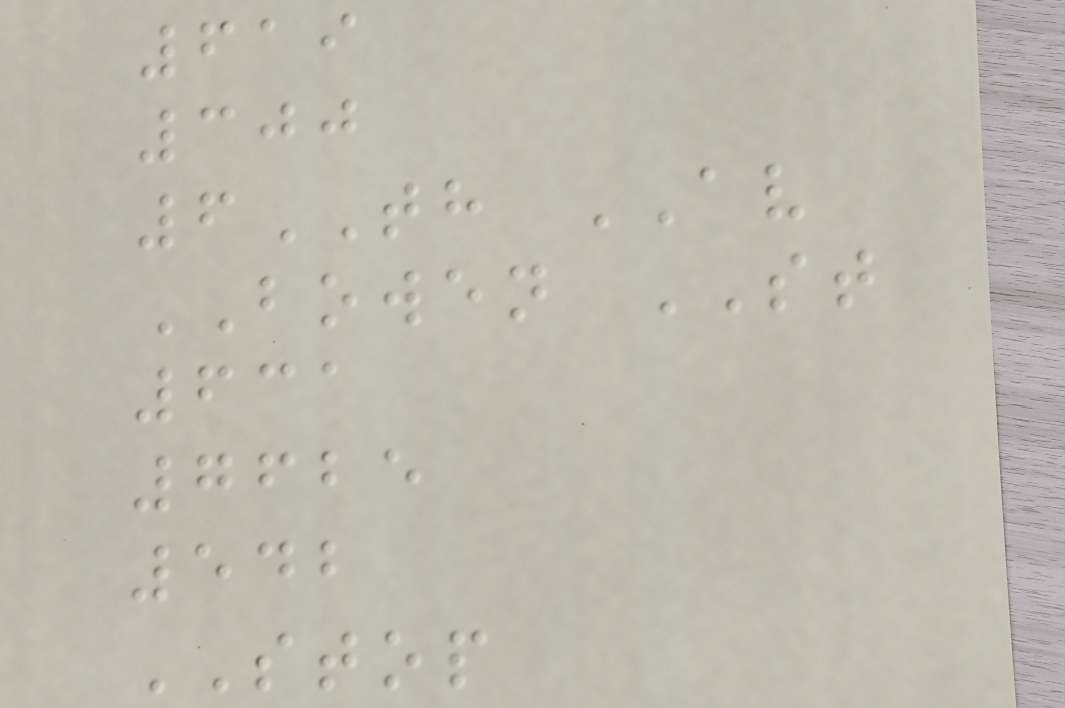619
300
6TH AV
BOWEN ST
631
7625
542
STOP
